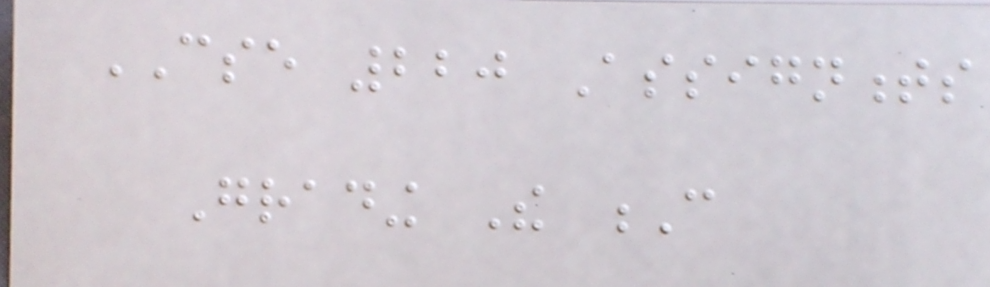CSE 220 Assignments
Grading The C
